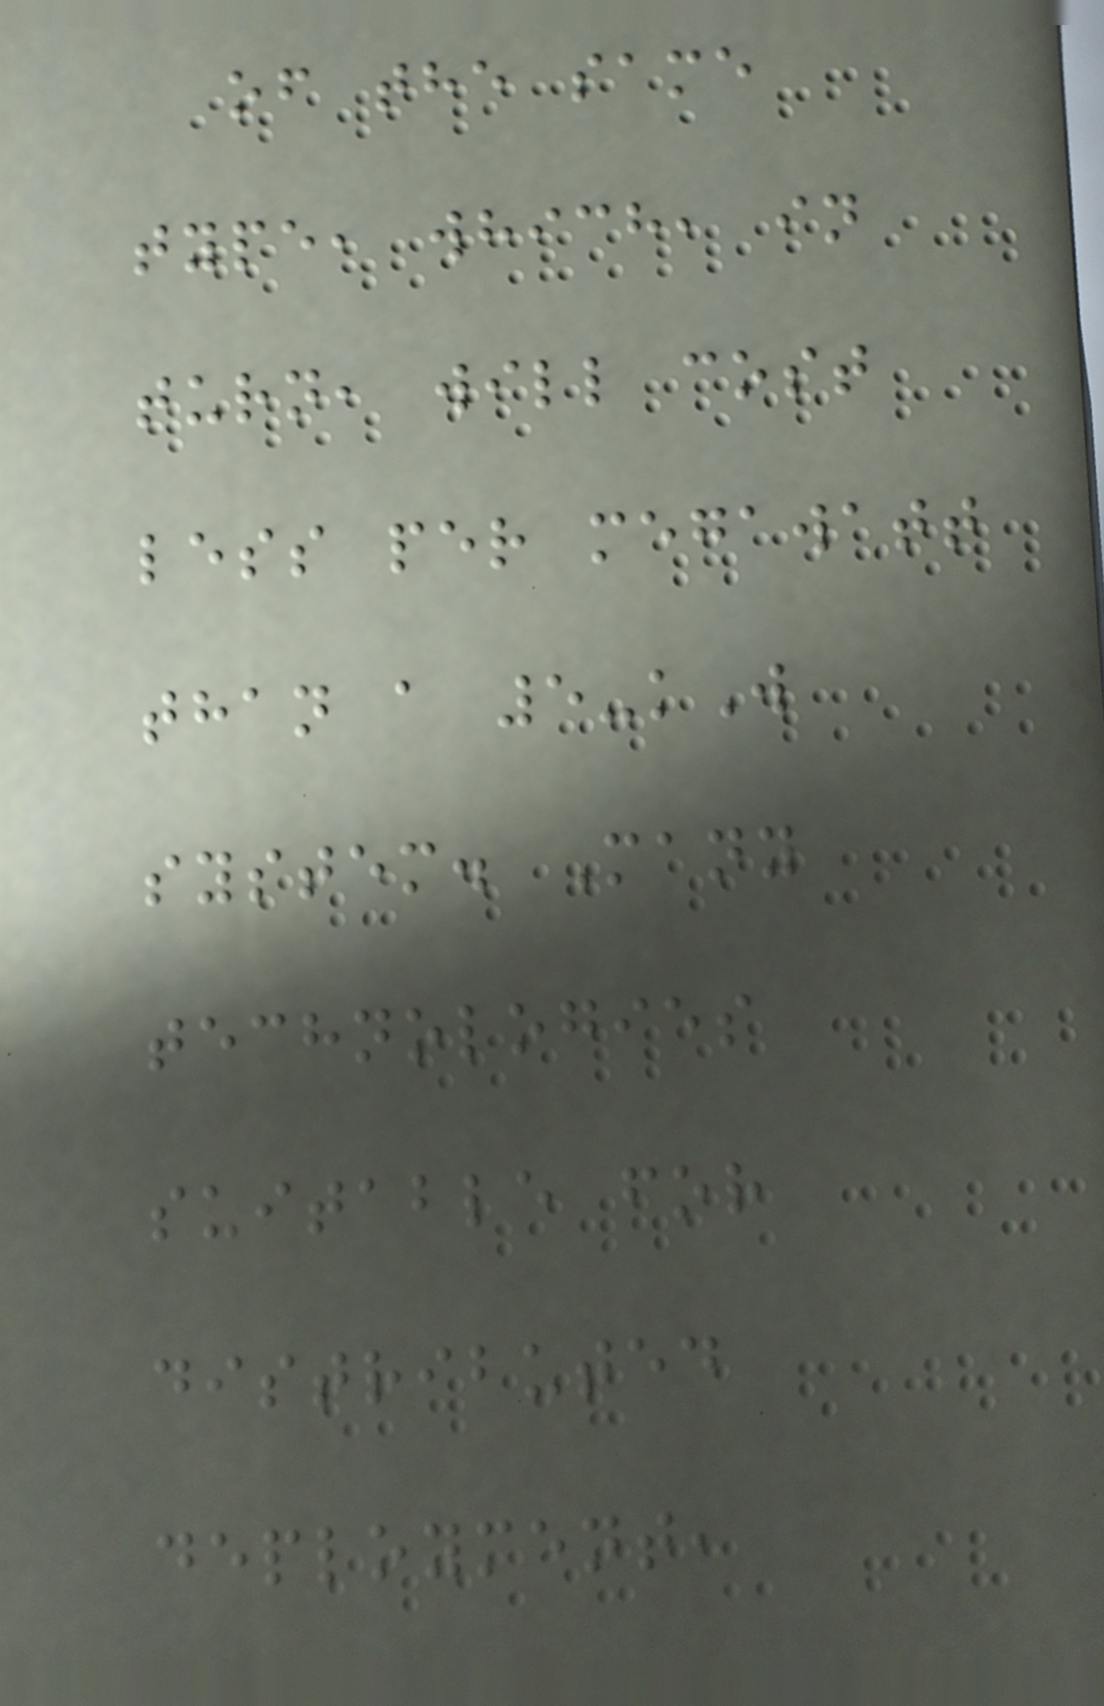of the same
type, which, in
turn, will cost
less per megawatt
than a 5-kW
system. Many
technologies
suitable for
distributed
deployment,
